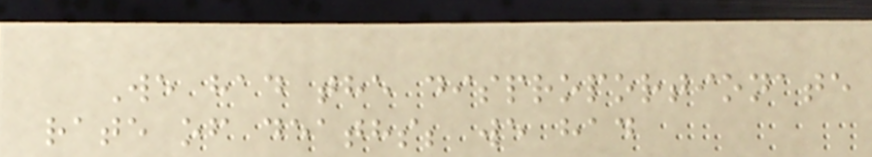We had the disproportionate
rate of deaths; we had
